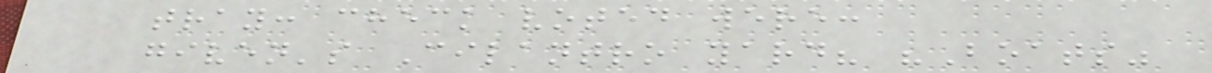tray: check voted were:
given's Cilantro yard? "Boats"
